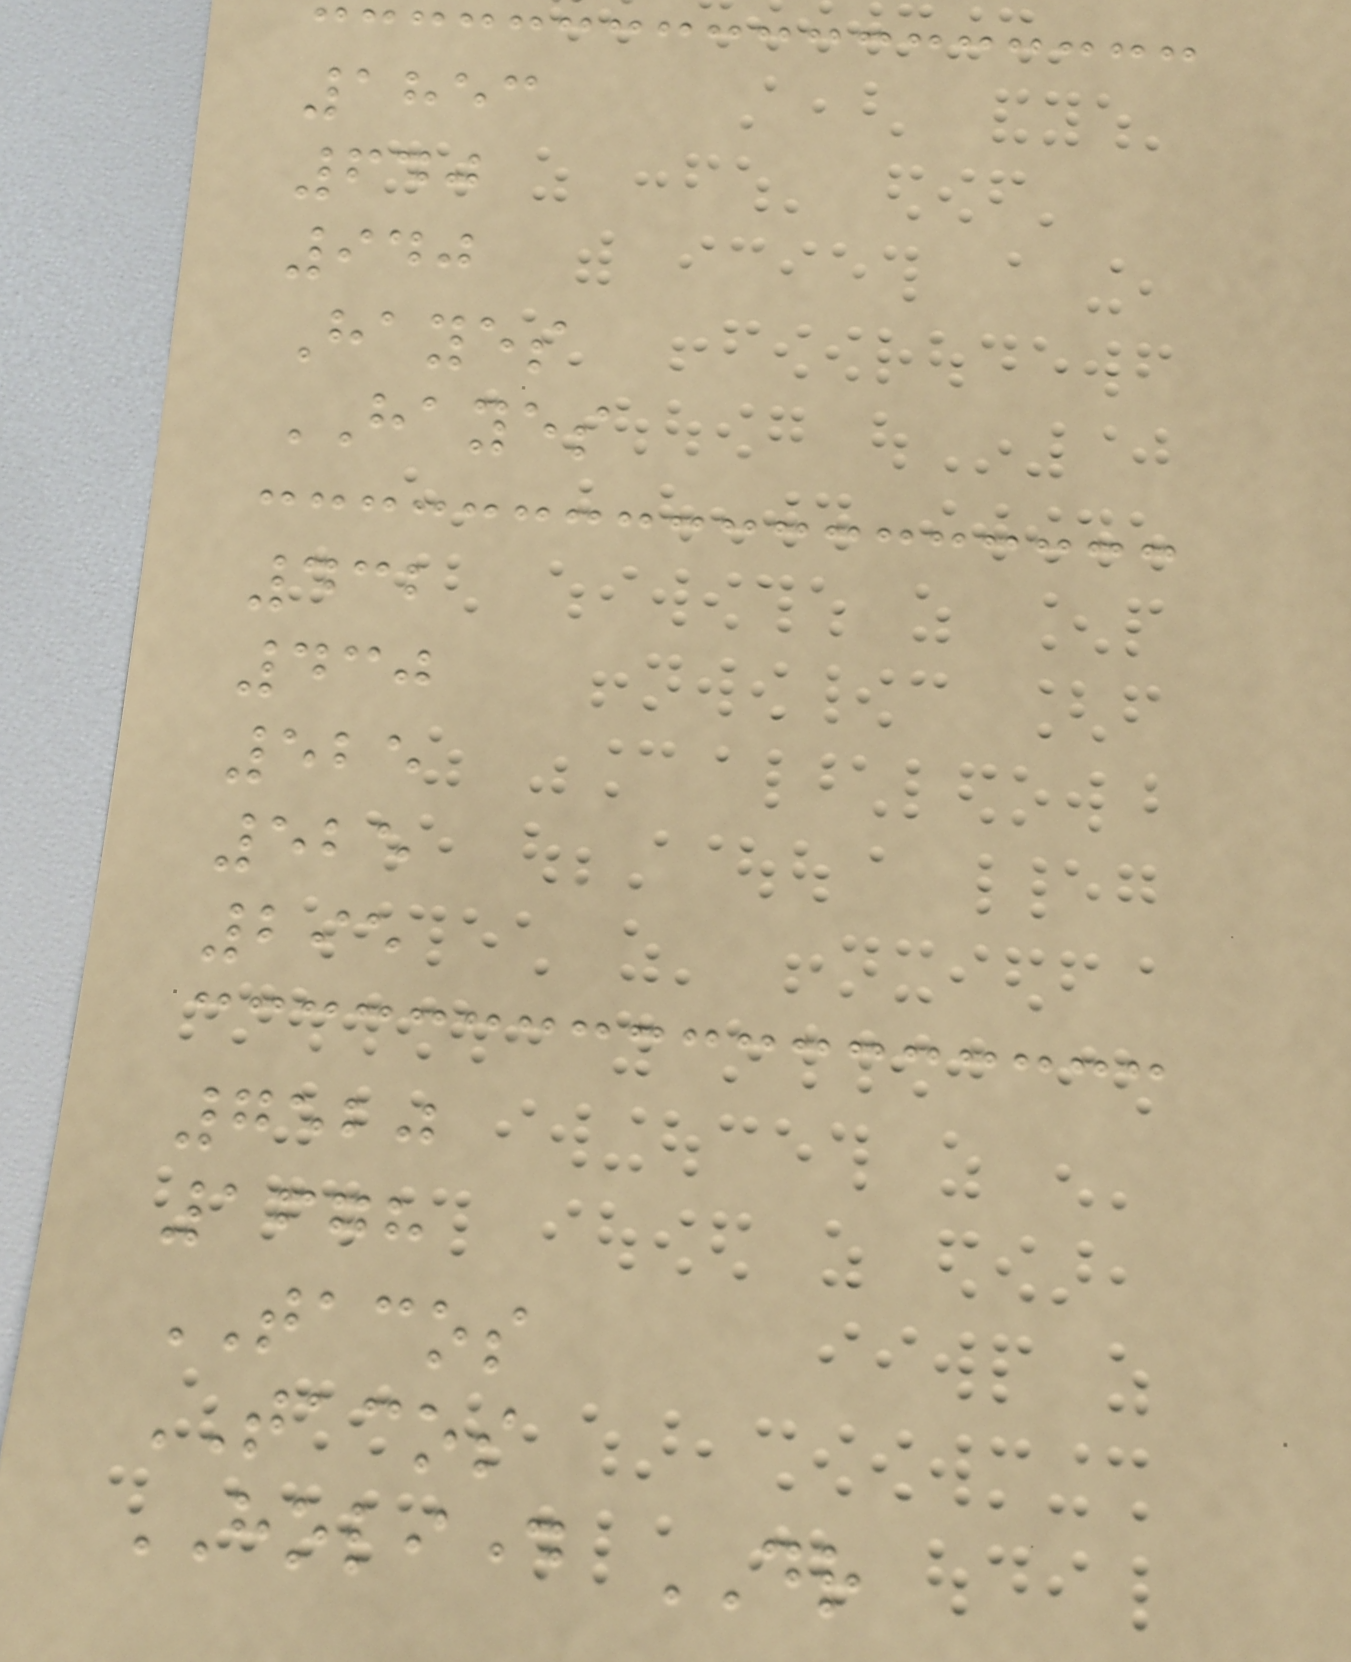1853
640
940
Hayes
HAYES
432
430
525
525
295
7520
1678
TACOS
TACOS
HOLIDAY DR
